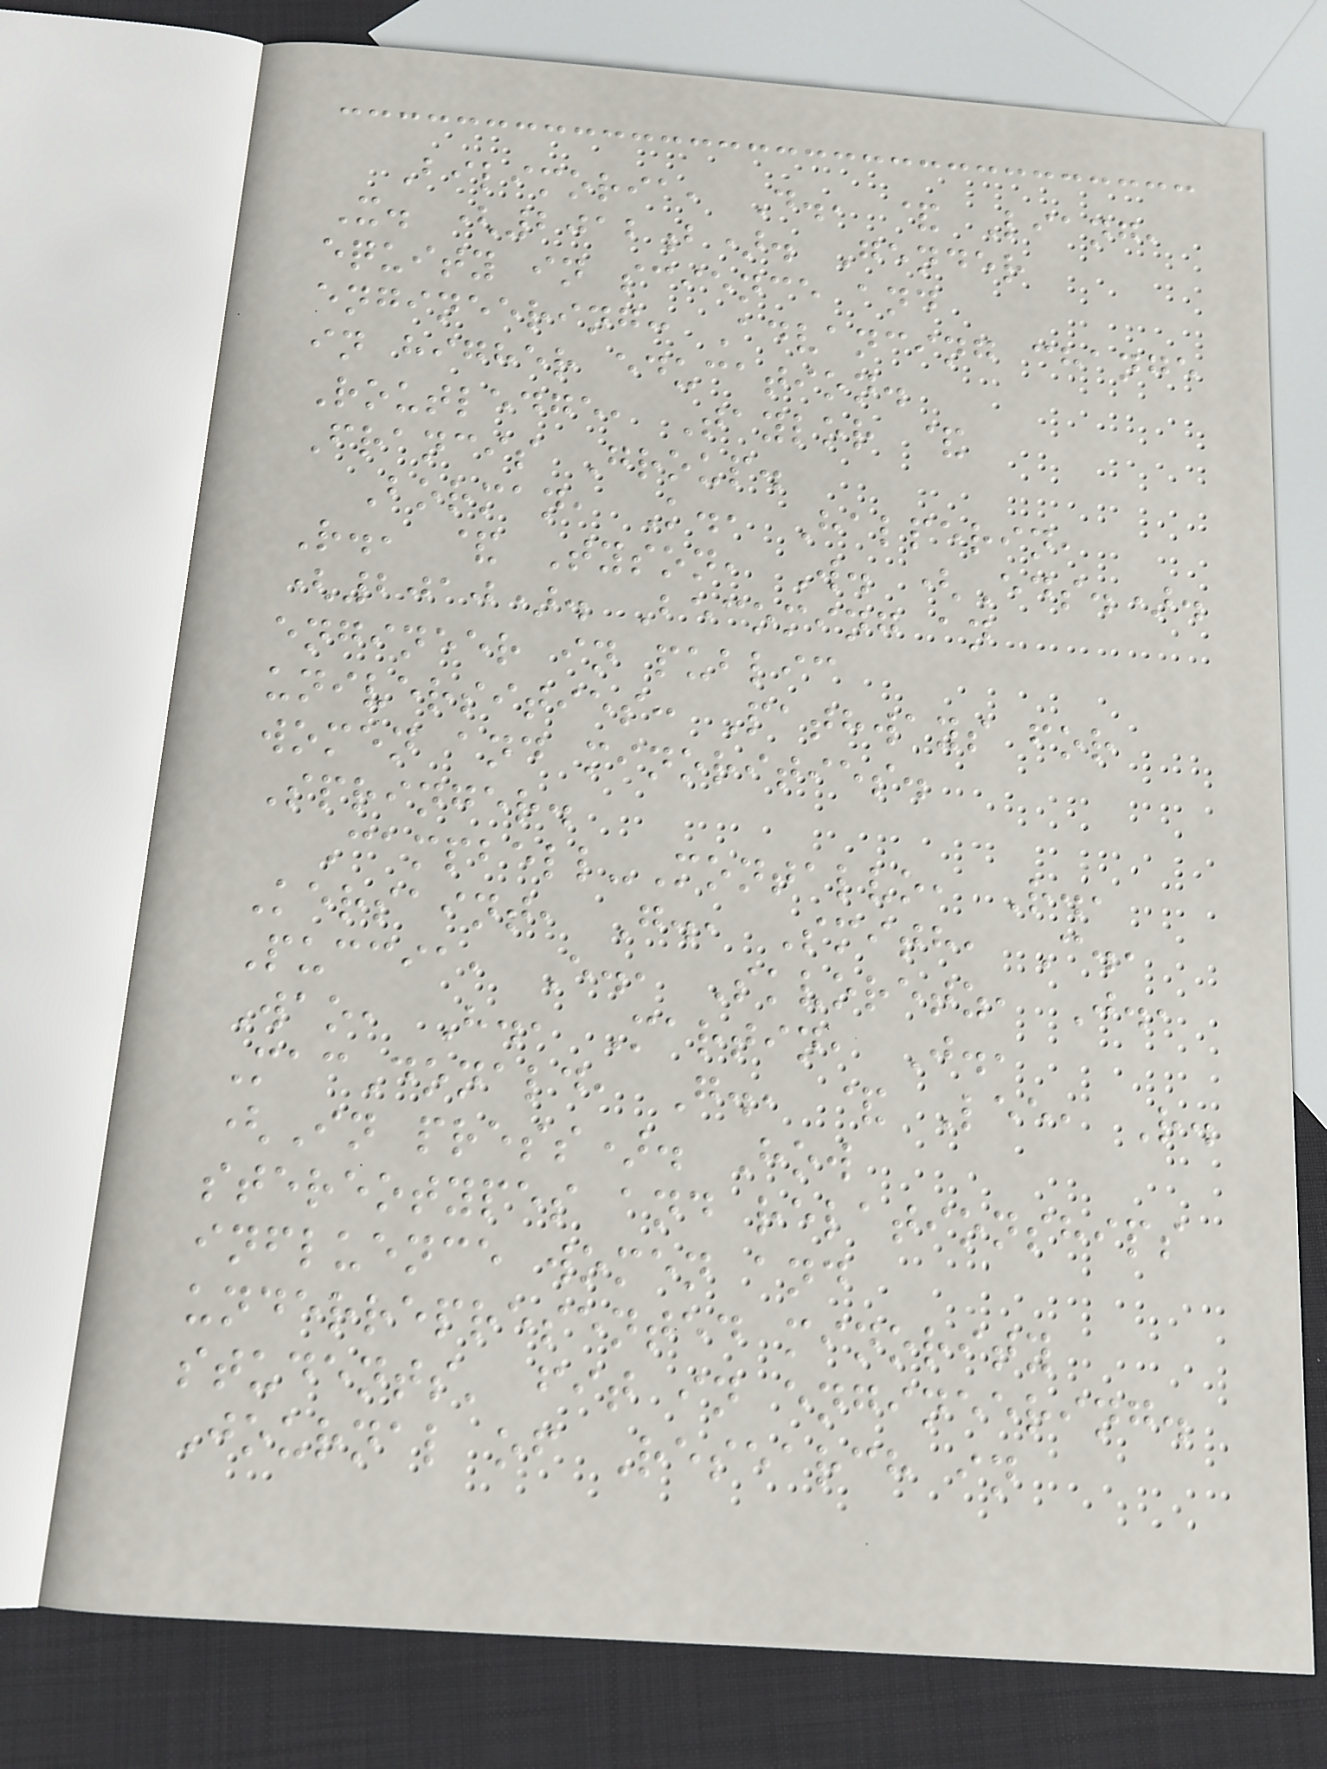Bilimoria, D., & Liang,
X. (2012b). Gender
equity in science and
engineering: Advancing change
in higher education.
Routledge, Taylor &
Francis Group.
Borman, K., Halperin,
R., & Tyson, W. (Eds.).
(2010). Becoming an
engineer in public
universities: Pathways for
women and minorities.
Springer.
Campbell-Montalvo, R.,
Kersaint, G., Smith, C.,
Puccia, E., Skvoretz, J.,
Wao, H., Martin, J.,
MacDonald, G., & Lee, R.
(In press). How
stereotypes and relationships
influence women and
underrepresented minority
students' fit in engineering.
Journal of Research in
